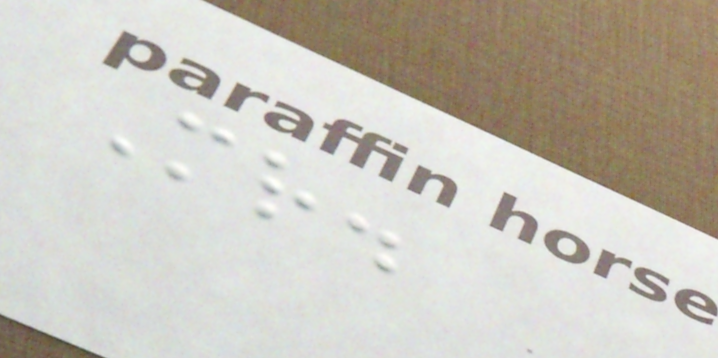Mr.
